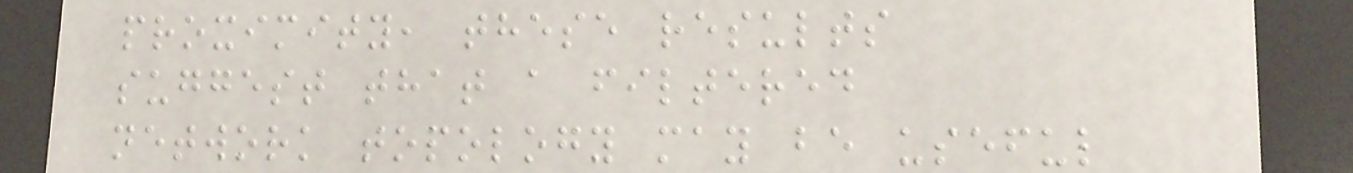proximity, these results
suggest that a filtered
network topology may be useful
